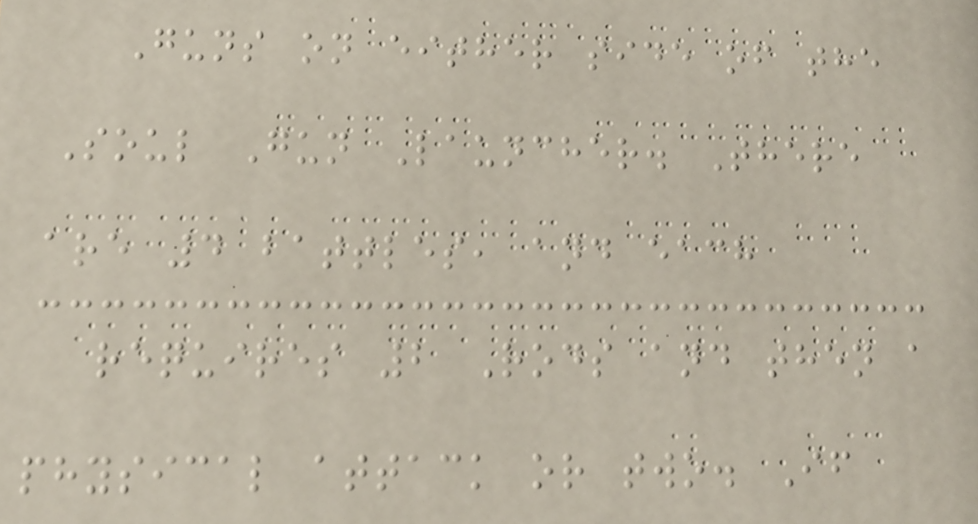Guns on either side of the
Soul Gun Launcher. There
are 4 battles, and each
requires 2 Rods and then a
physical attack or two. If
